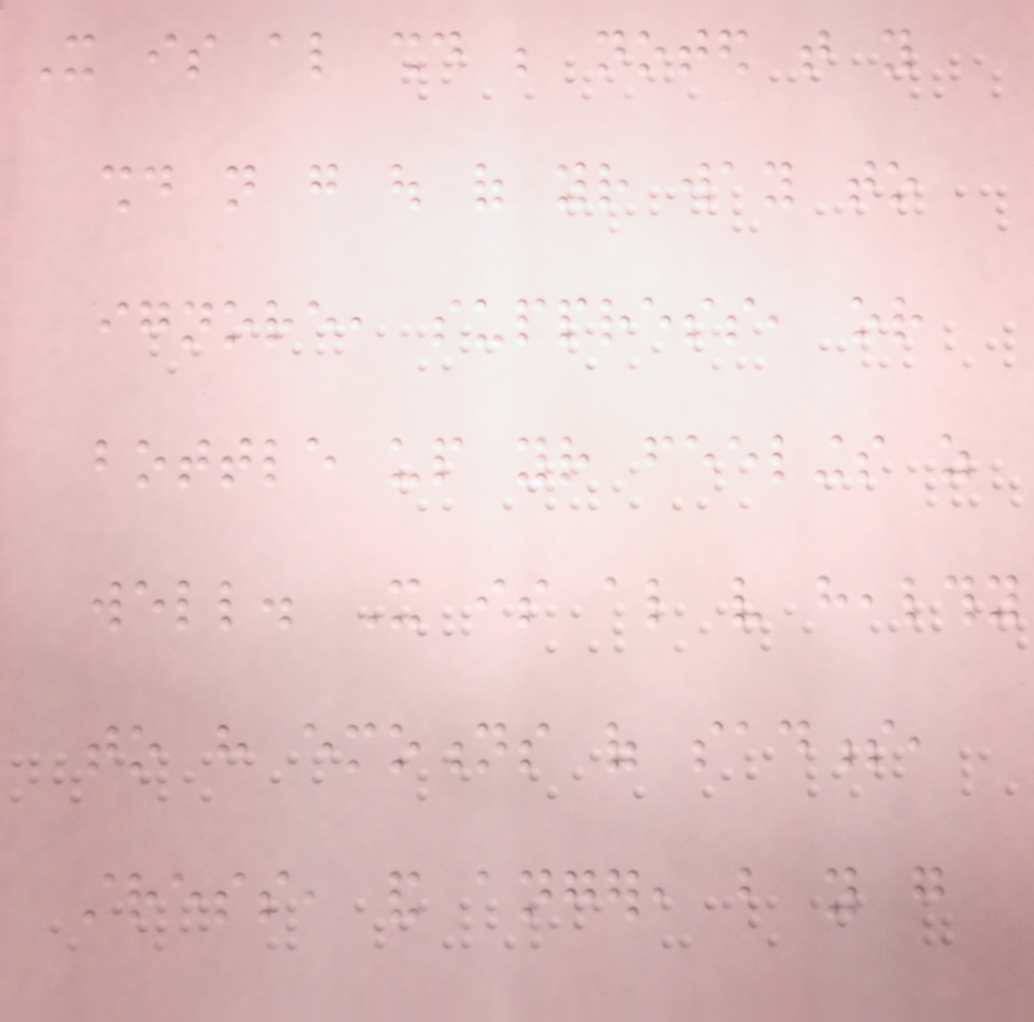It is also should be noted that you
should not go out of your way to
ignore, suppress, or
bottle up your feelings as
well. It is also very healthy
to have emotions of sadness,
stress, and anger, but you go
